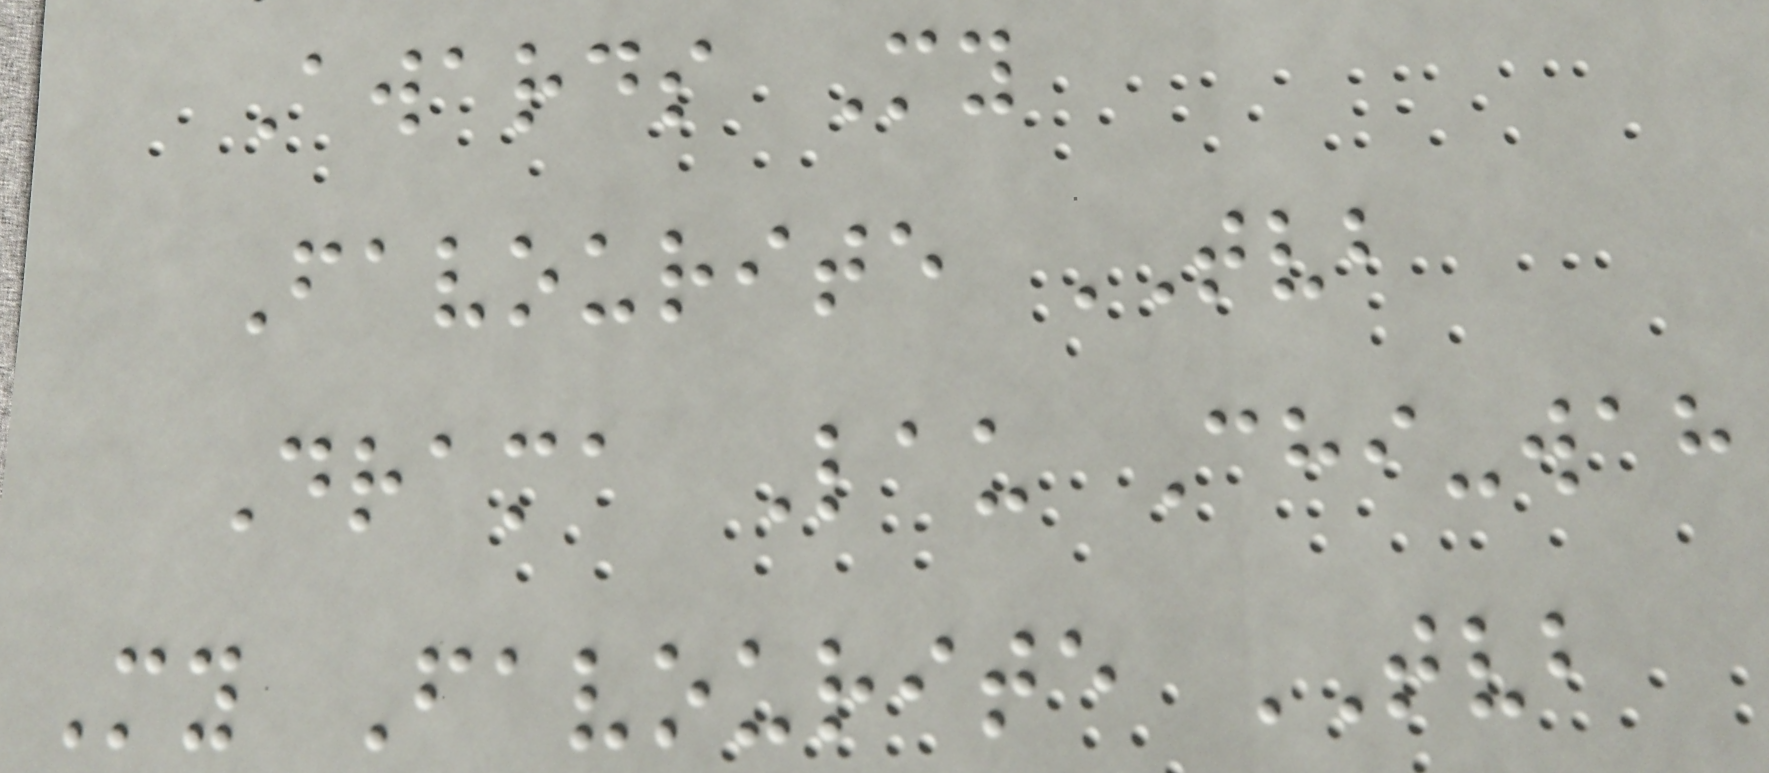Awards My
Favourite TVB
Drama Lau Chi-wah
My Favourite TVB
